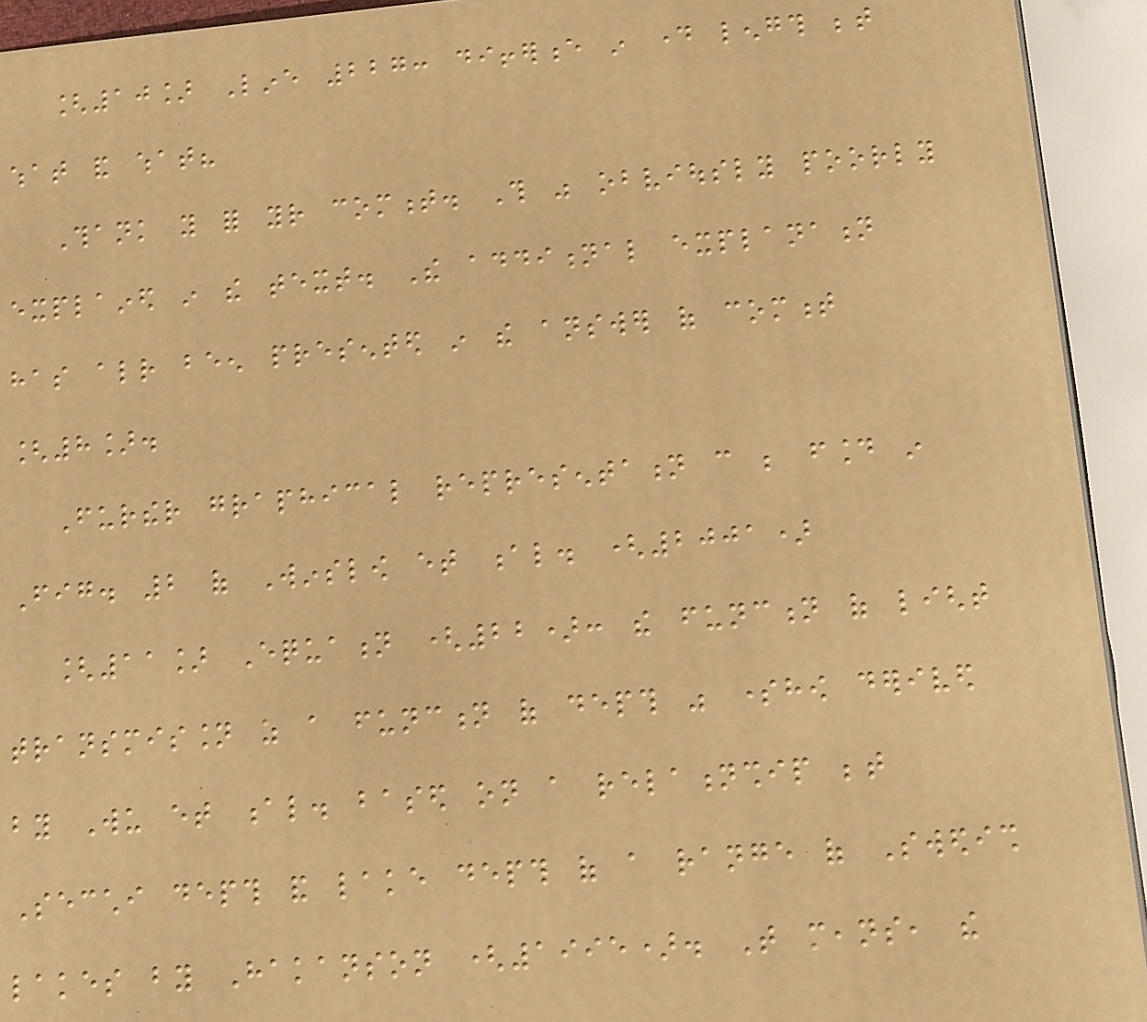[10] Line 227: difference in day length between
what and what?
Thank you for your comment. This was obviously poorly
explained in the text. The additional explanation
has already been presented in the answer of comment
[8].
Further graphical representation can be found in
Fig. 2 of Winslow et al. (2001)
[11] Equation (22): the function of light
transmission as a function of depth was somehow derived
by Wu et al. based on a relationship between
Secchi depth and lake depth of a range of Swedish
lakes by Hakanson (1995). That means, the
